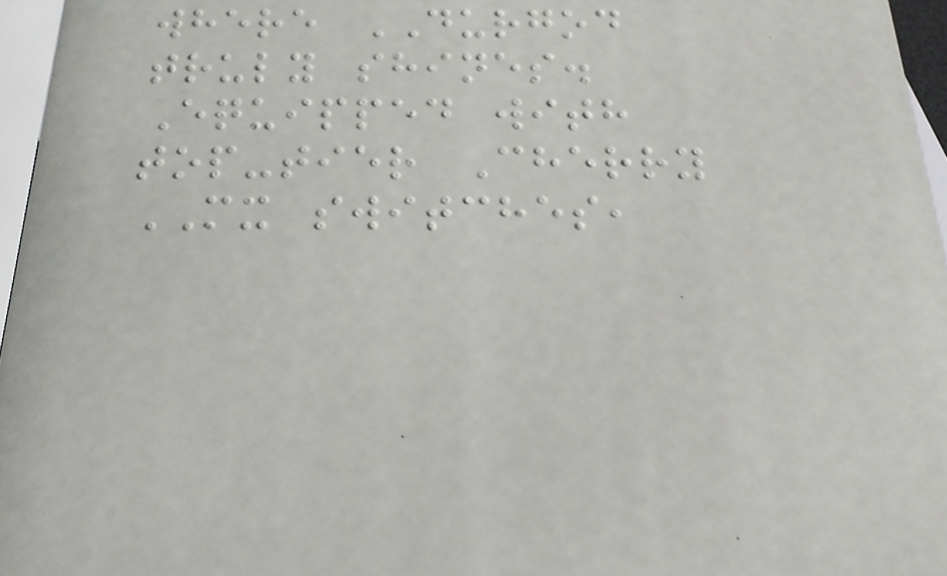where DURGOD
truly shines.
Equipped with
top-tier Cherry
MX switches,
